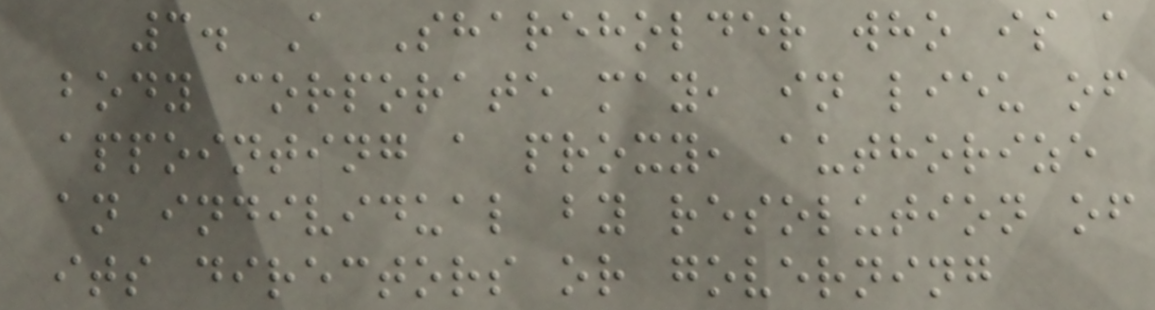3. A Shareholder who is a
body corporate may, in lieu of
appointing a proxy, authorize
an individual by resolution of
its directors or governing
